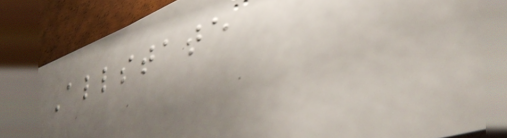Allstate
